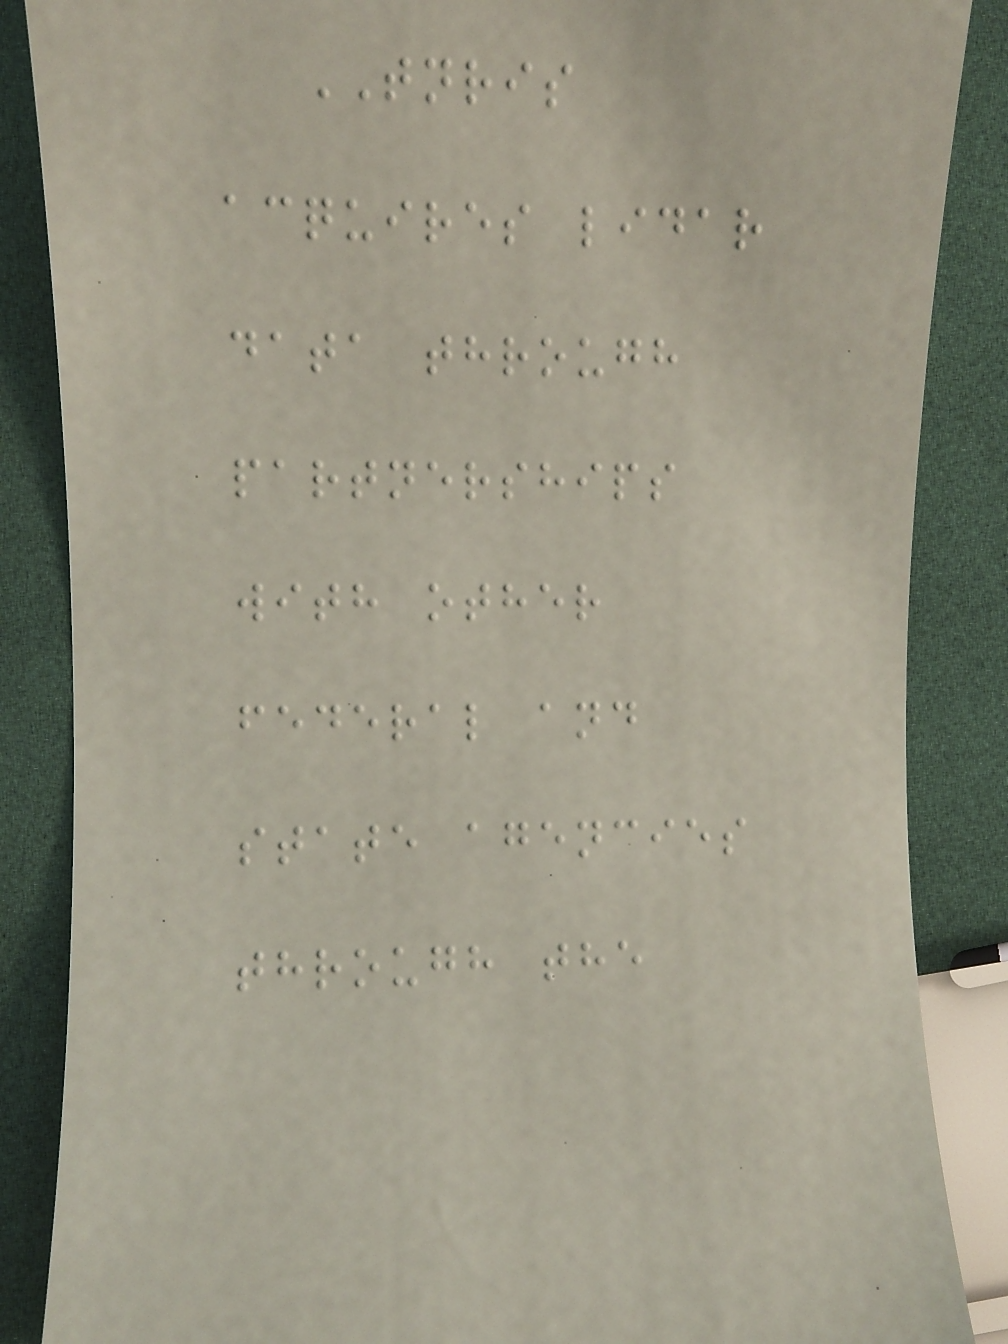TNRIS
acquires lidar
data through
partnerships
with other
federal and
state agencies
through the
